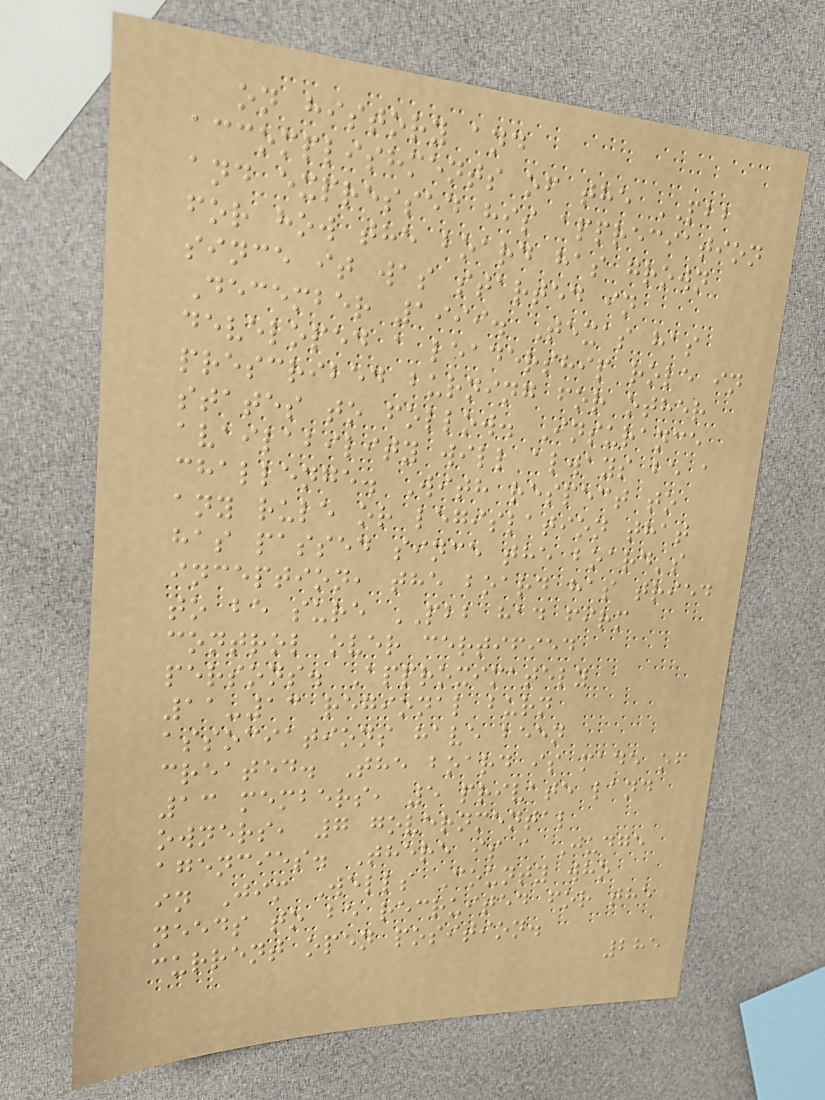on history and
accomplishments of the PBB
and expressed his appreciation
for how the board has grown
since it was started in
December 1999. Texas has
developed a leadership role in
prescribed burning for other
states to follow. Insurance
availability will always be a
challenge. With respect to
any rule or legislation that
has passed since the board's
inception, the board has tried
to be sure PBB had firm
control over certified
persons. Approximately
11-13 regional burn
associations have been
created. The board is made of
13 members, 5 private land
owners, 7 governmental
agencies. There is a Judge
in Jim Wells County who
needs to be recruited for the
current open position.
285
